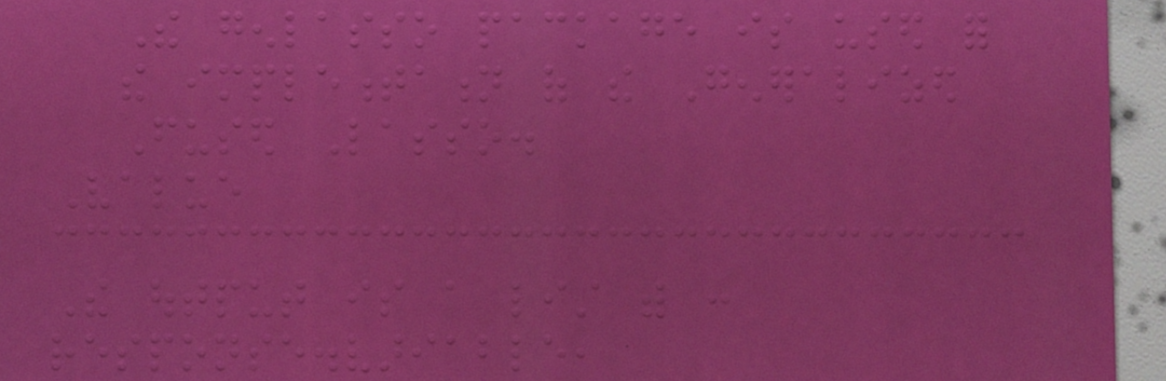The genlasso package is used for
the implementation of the Generalized
Fused Lasso.
Value
The output is a list with :
response.variable,
